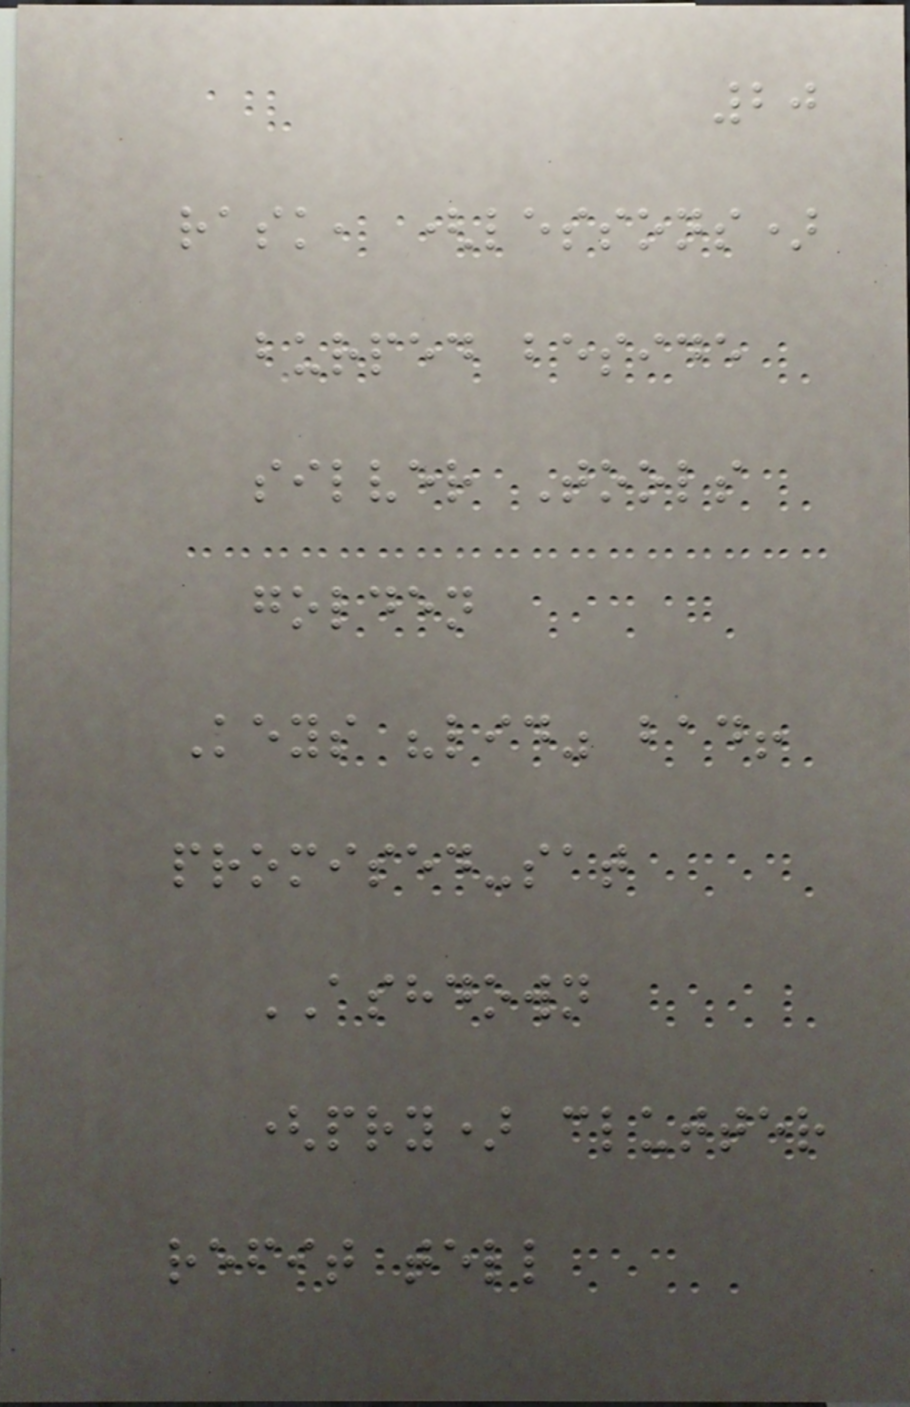20
rask, (lessons)
burped beside
silver Tools
golden
Keys "lid" bad!
promised-sat
ASHDOWN
(pry) clutter
refit tell
